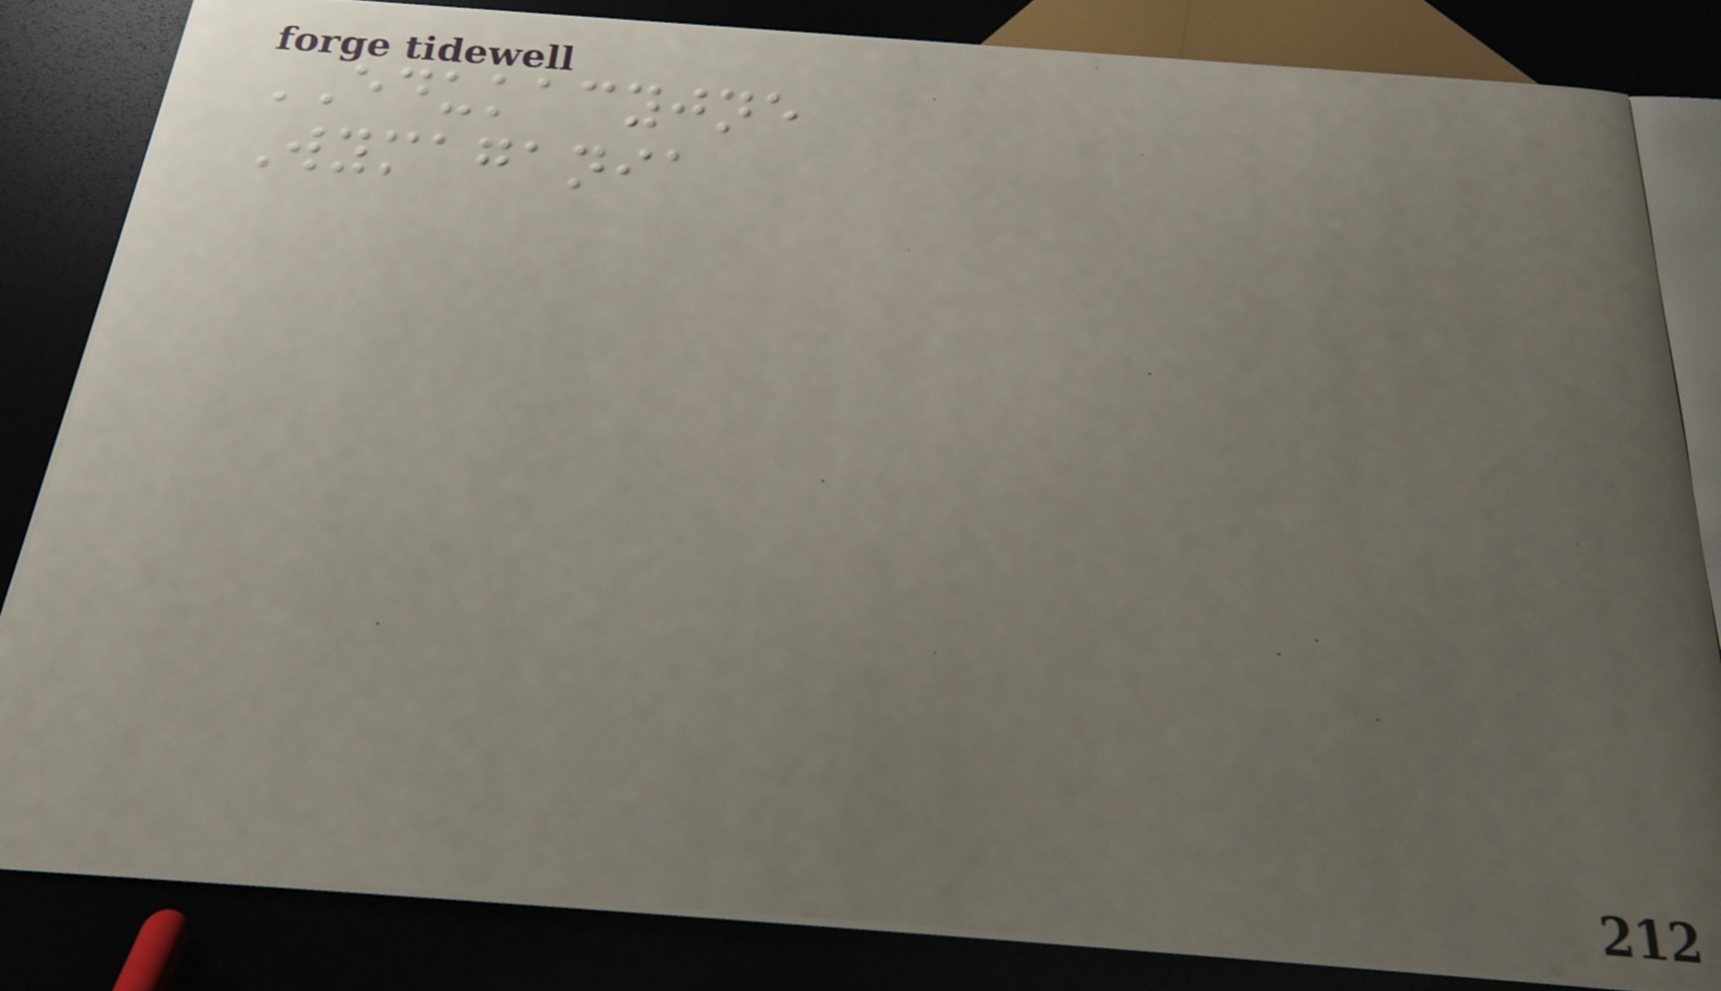EDUKACYJNE
Wymagania
